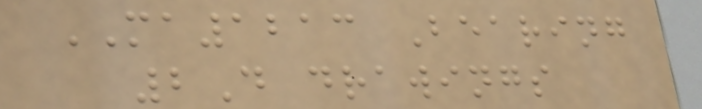MA1213 Bearing
2D drawings
